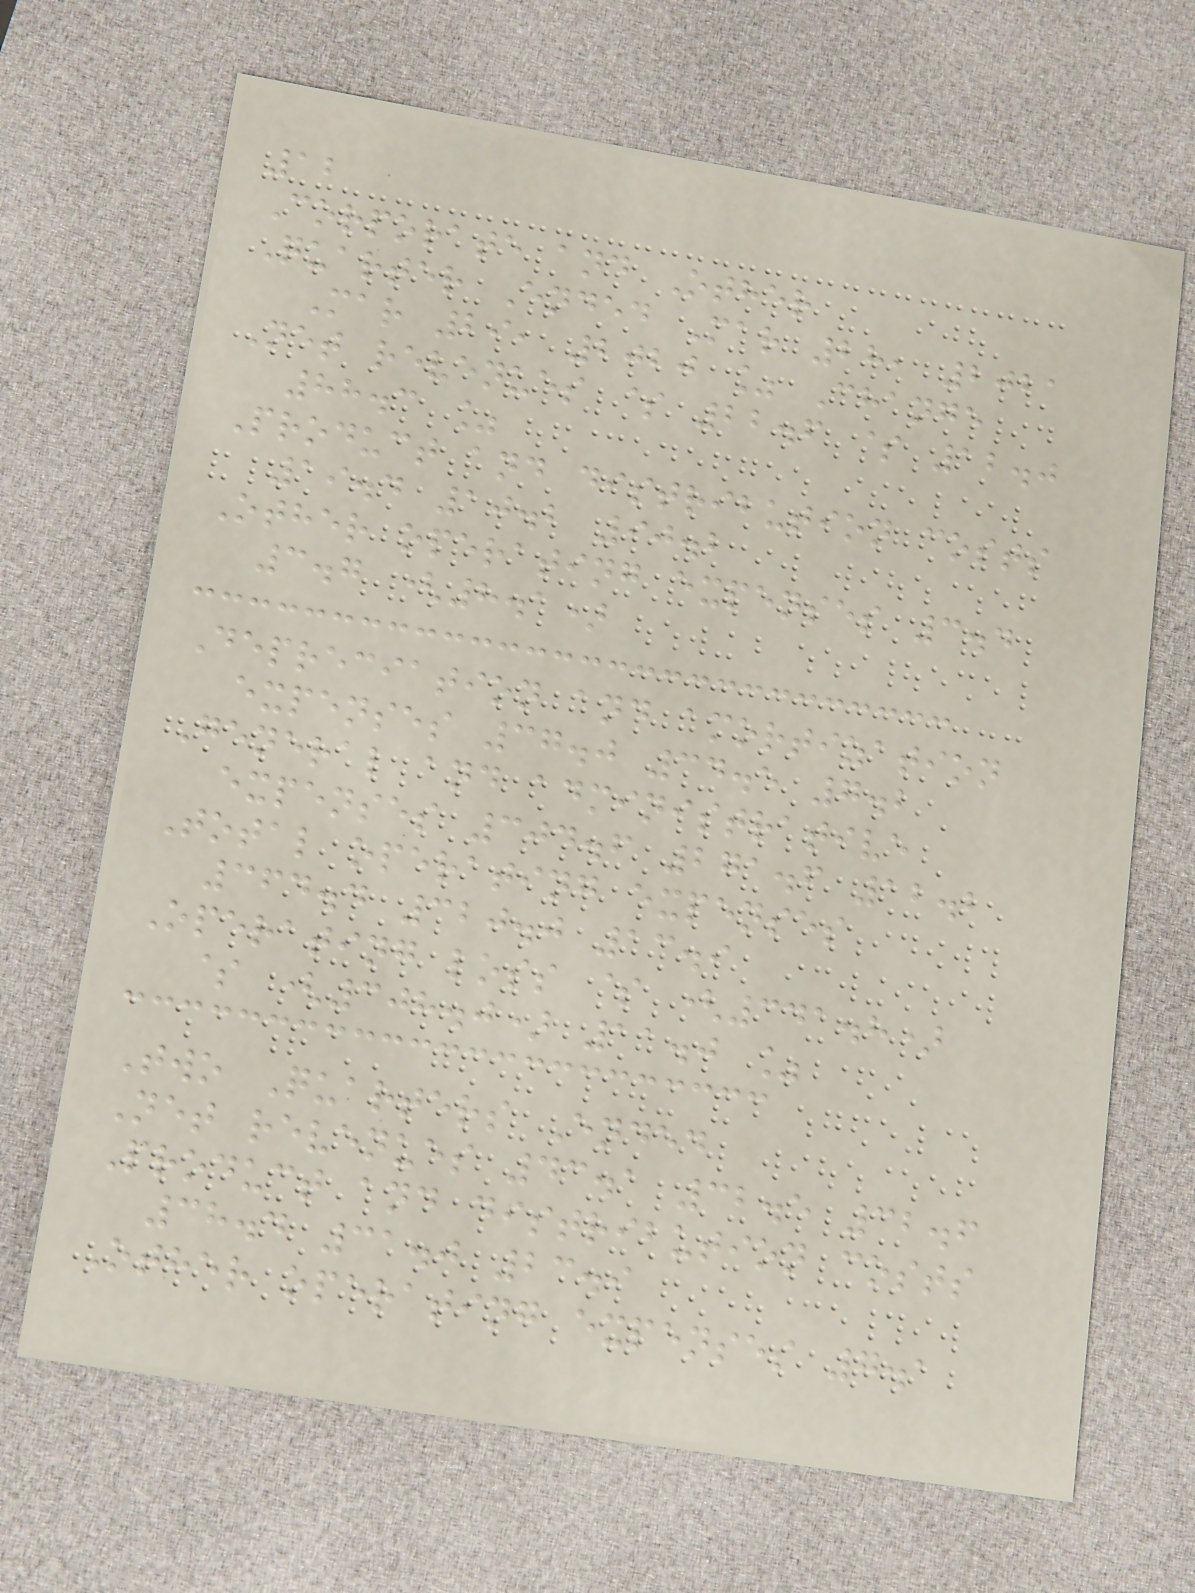12
Corporate and Other
Quarter Ended Mar 28, 2021
Mar 29, 2020 % Change
Net revenues $ 22.6 $ 12.0
88.3 %
Product and distribution costs
19.4 10.2 90.2
Other operating expenses 3.4
3.7 (8.1)
Depreciation and amortization
expenses 37.0 34.5 7.2
General and administrative
expenses 304.6 271.6 12.2
Total operating expenses
364.4 320.0 13.9
Operating loss $ (341.8)
$ (308.0) 11.0 %
Two Quarters Ended
Net revenues 43.1 32.5 32.6
Product and distribution costs
38.4 31.0 23.9
Other operating expenses 7.1
